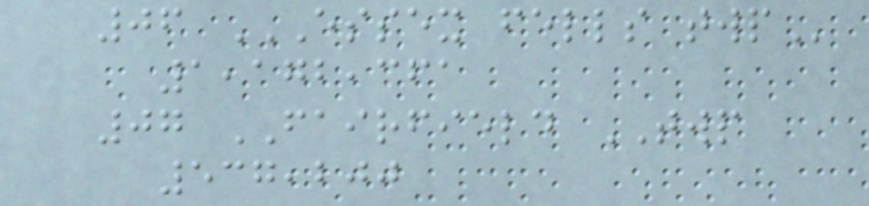06 ESSEX FELLS TWP
1,172,361
07 FAIRFIELD TWP
537,200
